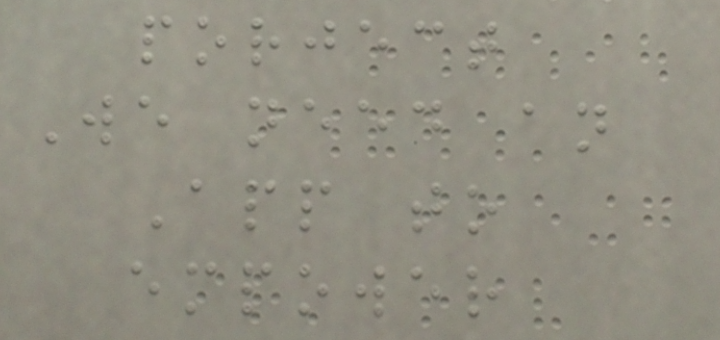porject
We need an
App to
empower
